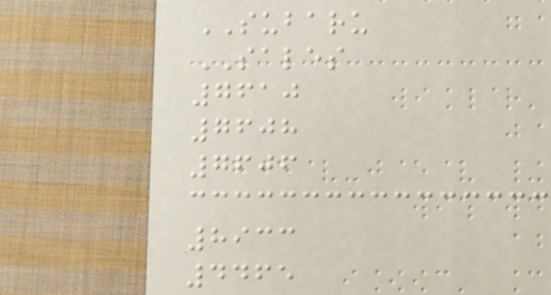SUBARU
SALES
7610
7608
7606
8933
4465
